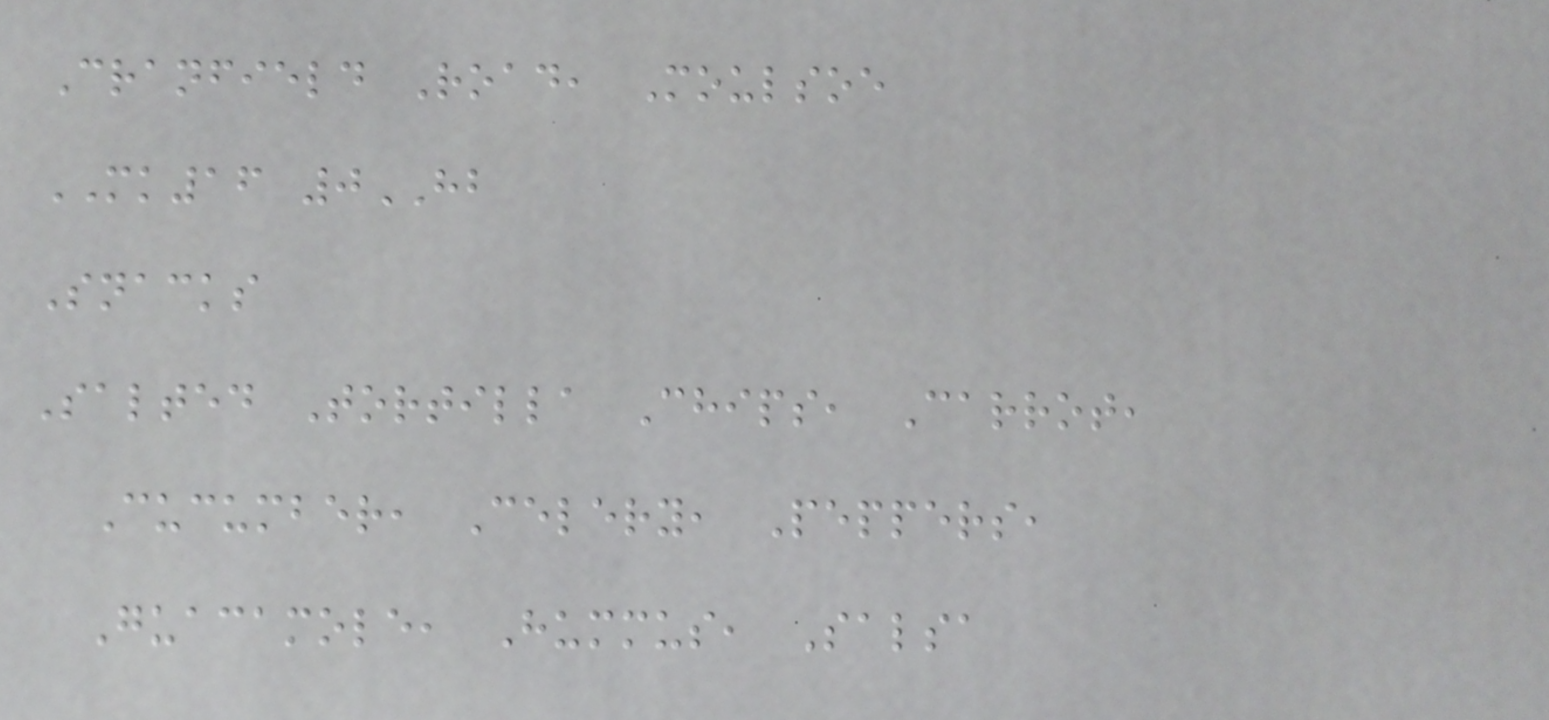Cranfield Road, Moulsoe
MK16 0HB
Snacks
Salted Tortilla Chips, Carrot,
Cucumber, Celery, Peppers,
Guacamole, Hummus, Salsa
